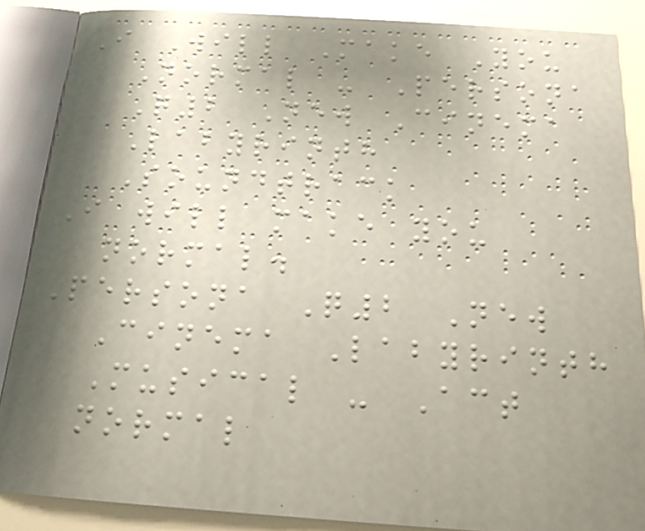I Will Make You
Normal - Persona
Q2 New Cinema
Labyrinth
Soundtrack
I will make you
normal.
Persona Q2 New
Cinema Labyrinth
Musical - Act
normal
